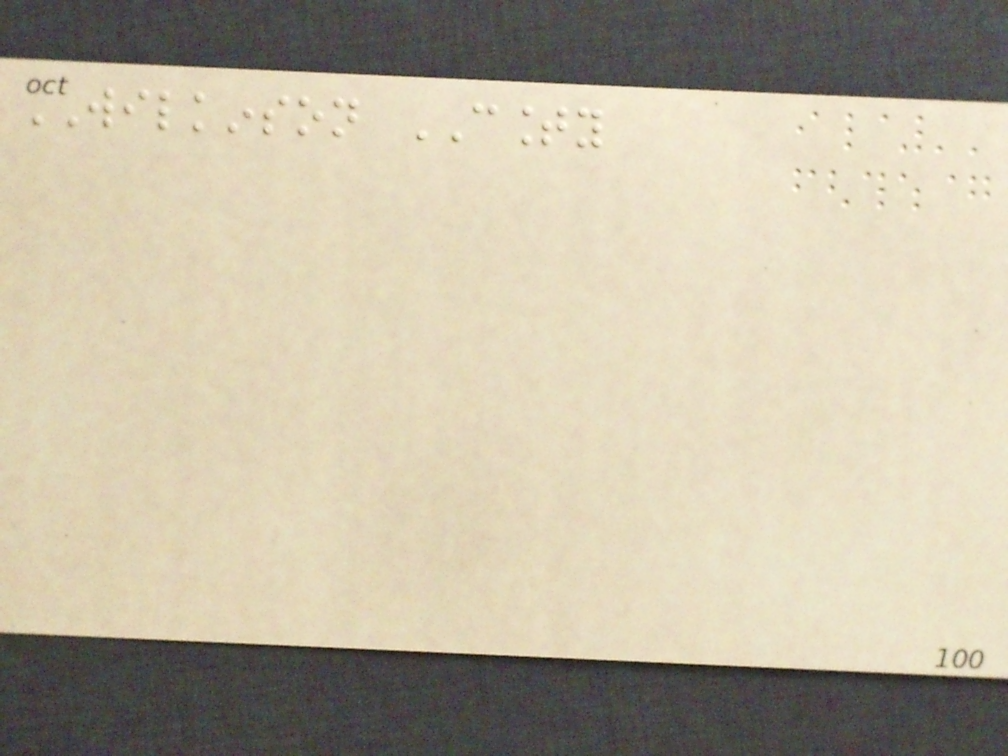WILKINSON COUNTY
